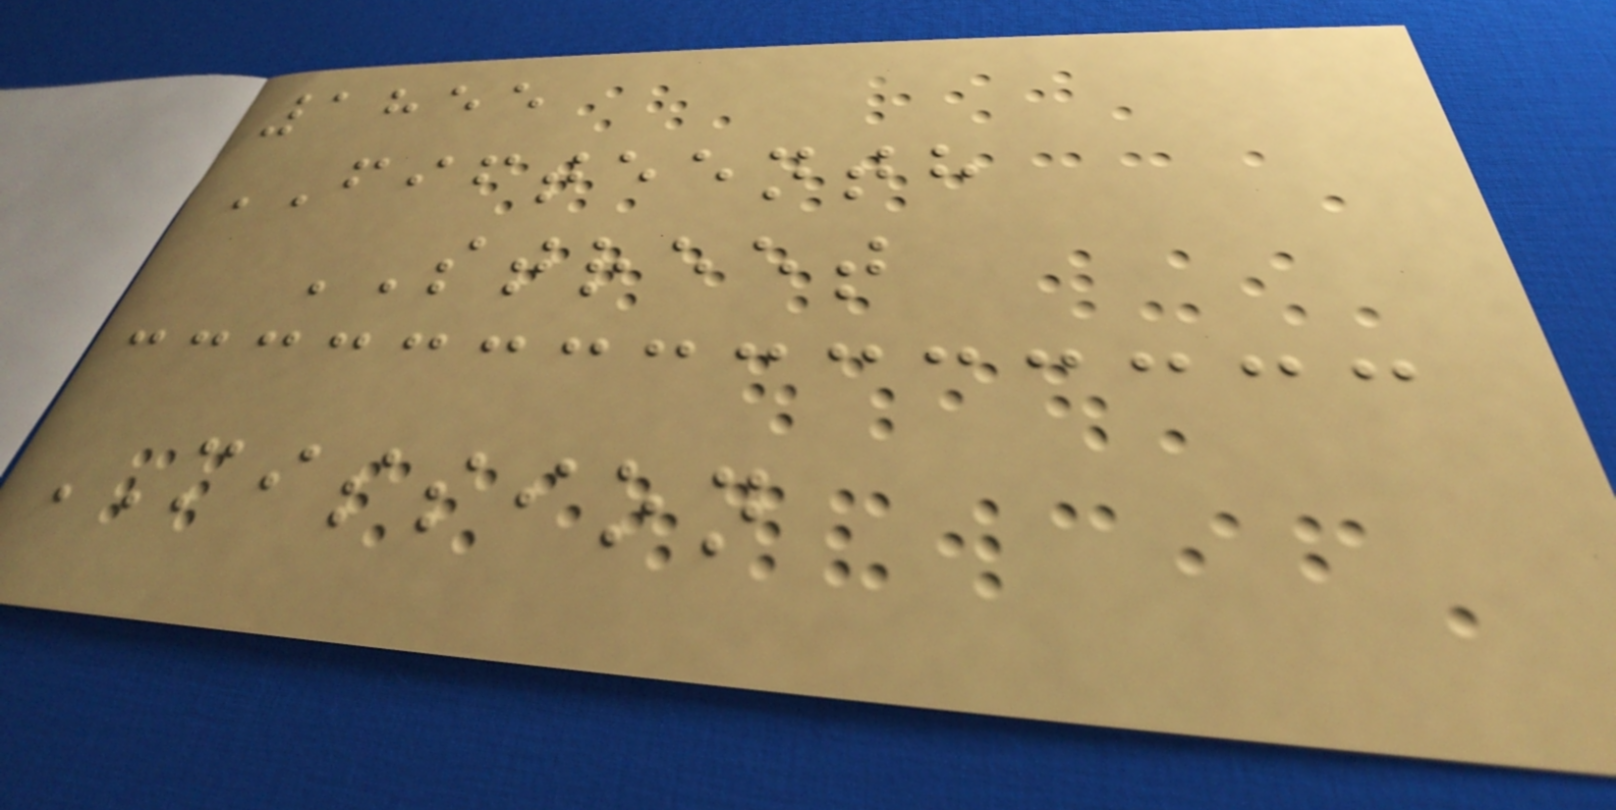1855
FIFTEENTH
STREET
MISSION
